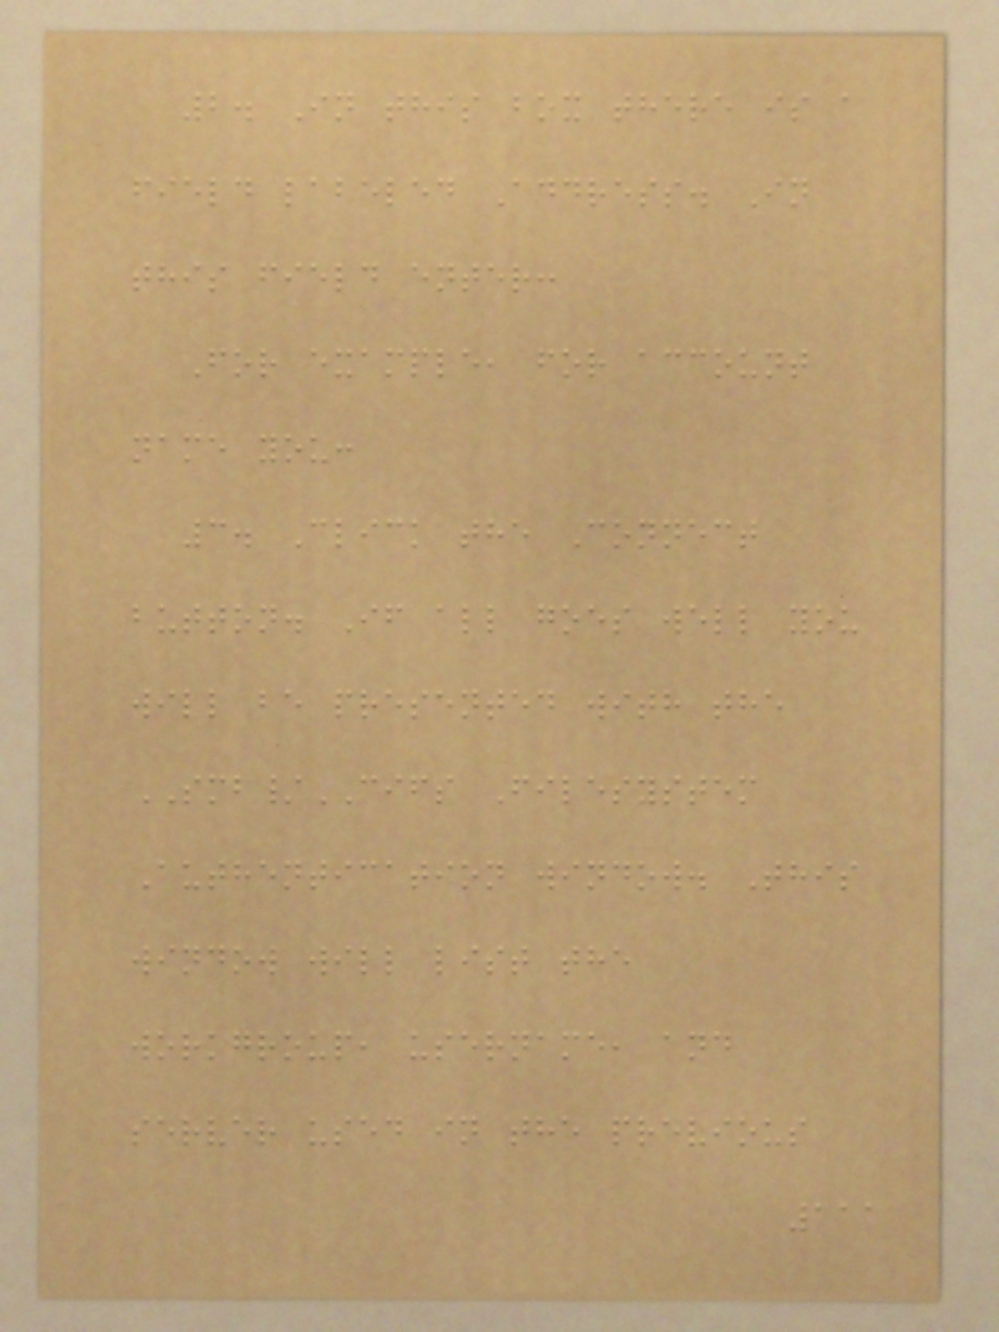2. In this box there is a
field labeled Address. In
this field enter:
For example, for account
name you:
3. Click the Connect
button. If all goes well you
will be presented with the
SMB/CIFS Filesystem
Authentication window. This
window will list the
workgroup, username, and
server used in the previous
111
